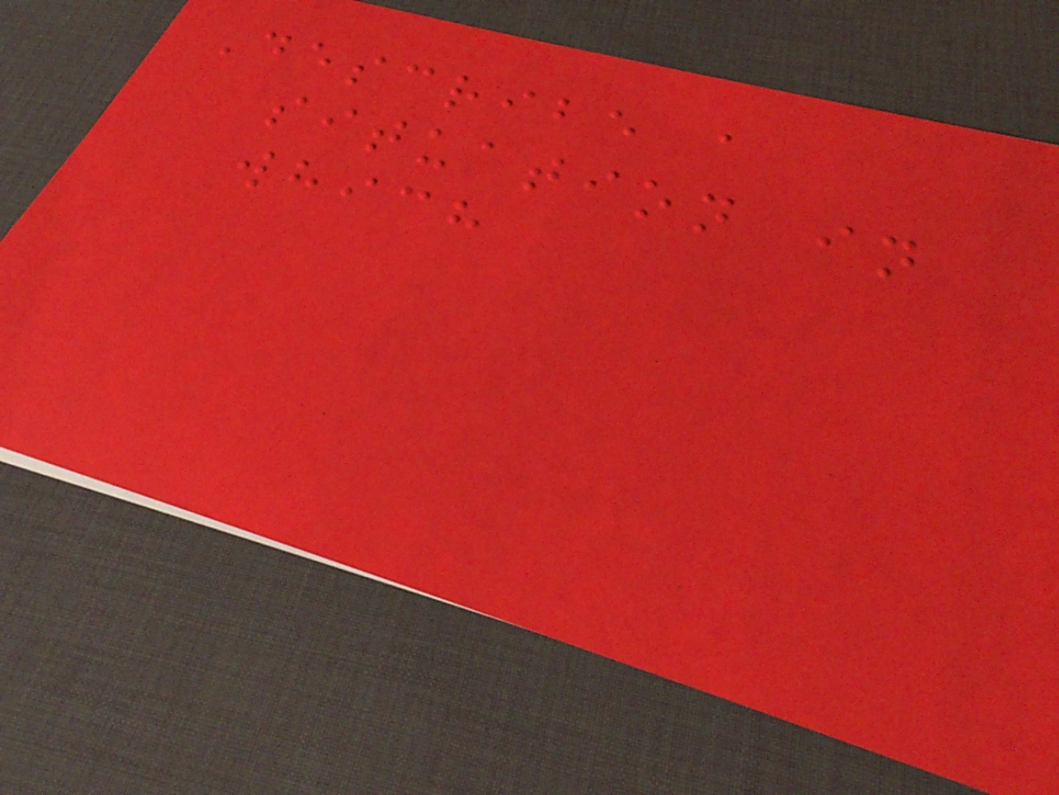Describe a
situation in
which
